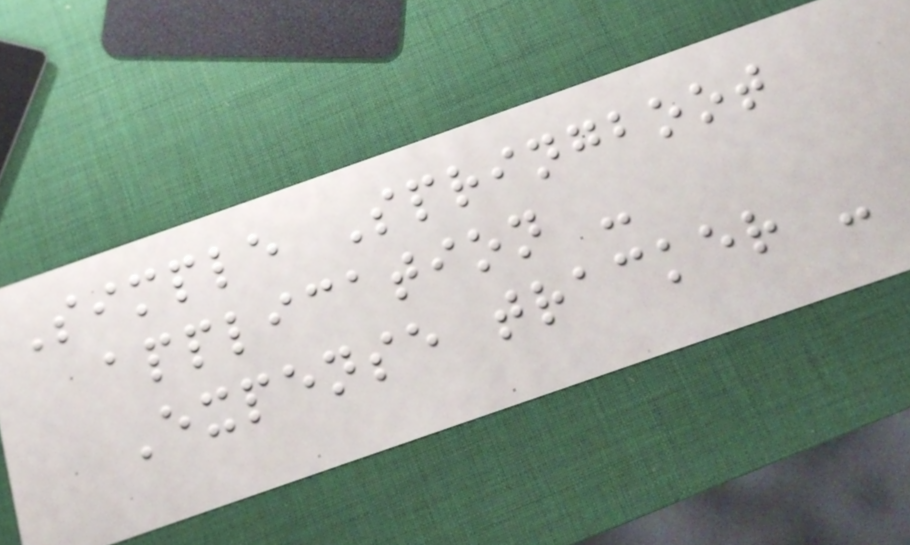Simple Springboot
application -
Expense tracker -
